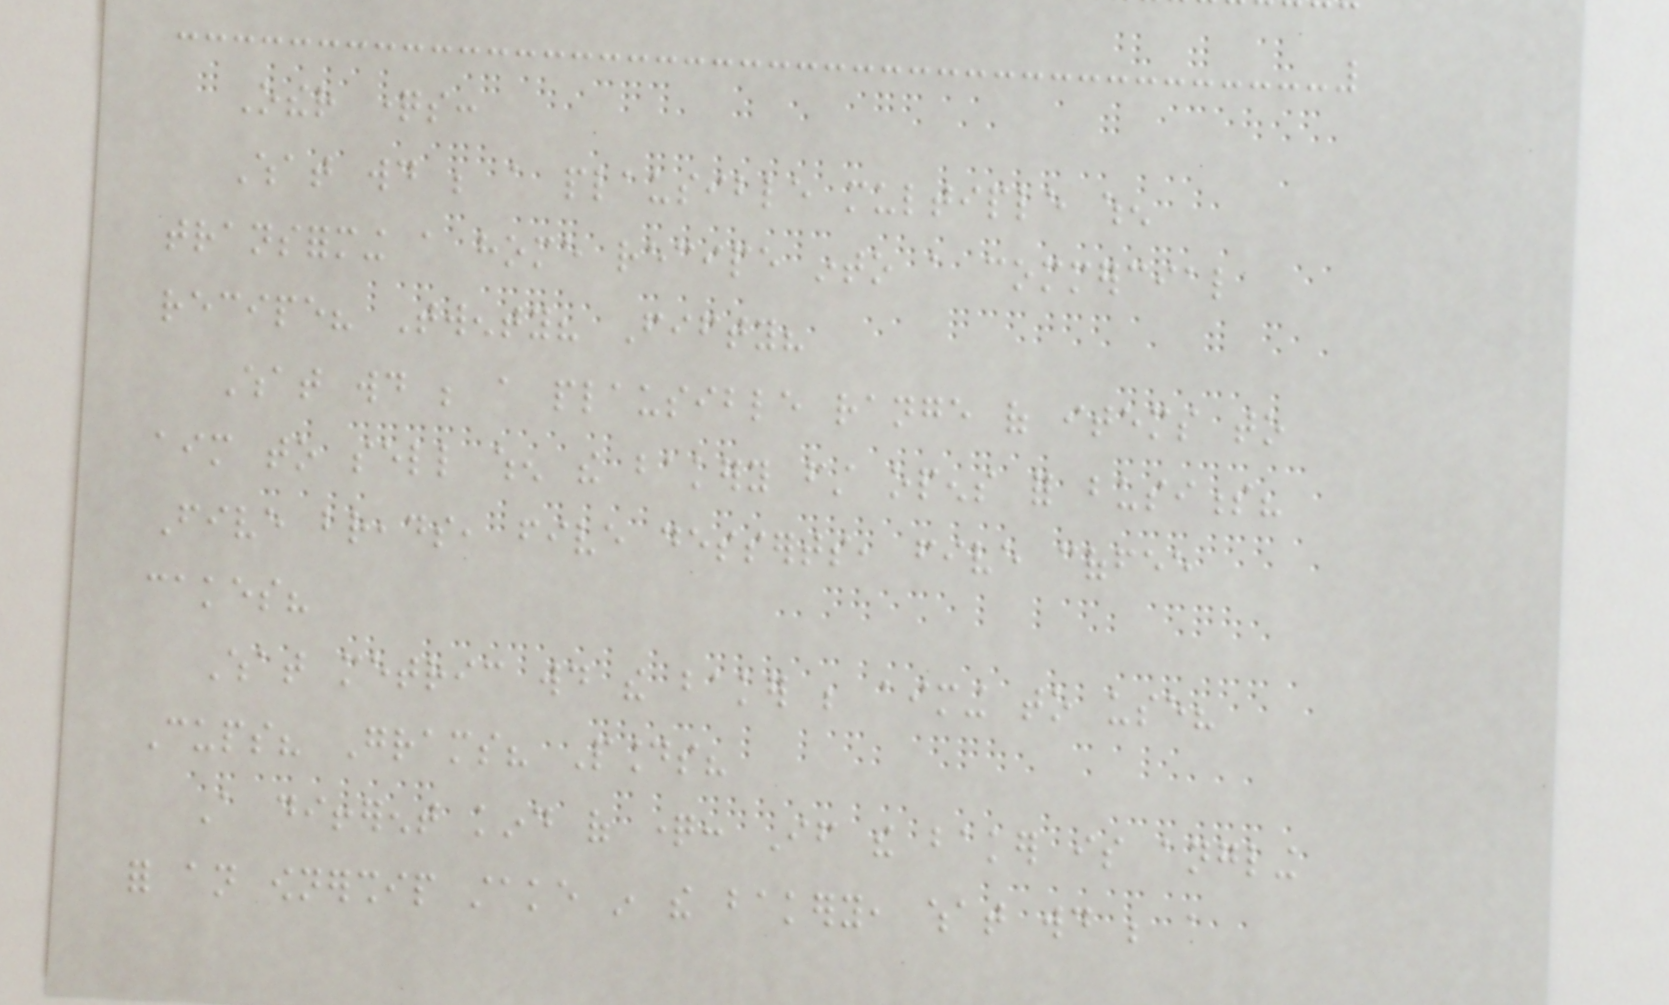Other questions:
What would be a plausible multiple when
transforming a home recipe into a commercial
recipe? Twenty? Fifty?
What would be a plausible range of items to
aim to sell when the bakery first opens for business?
Five breads, five desserts, five coffee
cakes?
What metric would the baker be aiming to use?
Cups? Grams? Pounds?
A different kind of question: If the baker is angling
for an ownership stake in the bakery, what would be a
